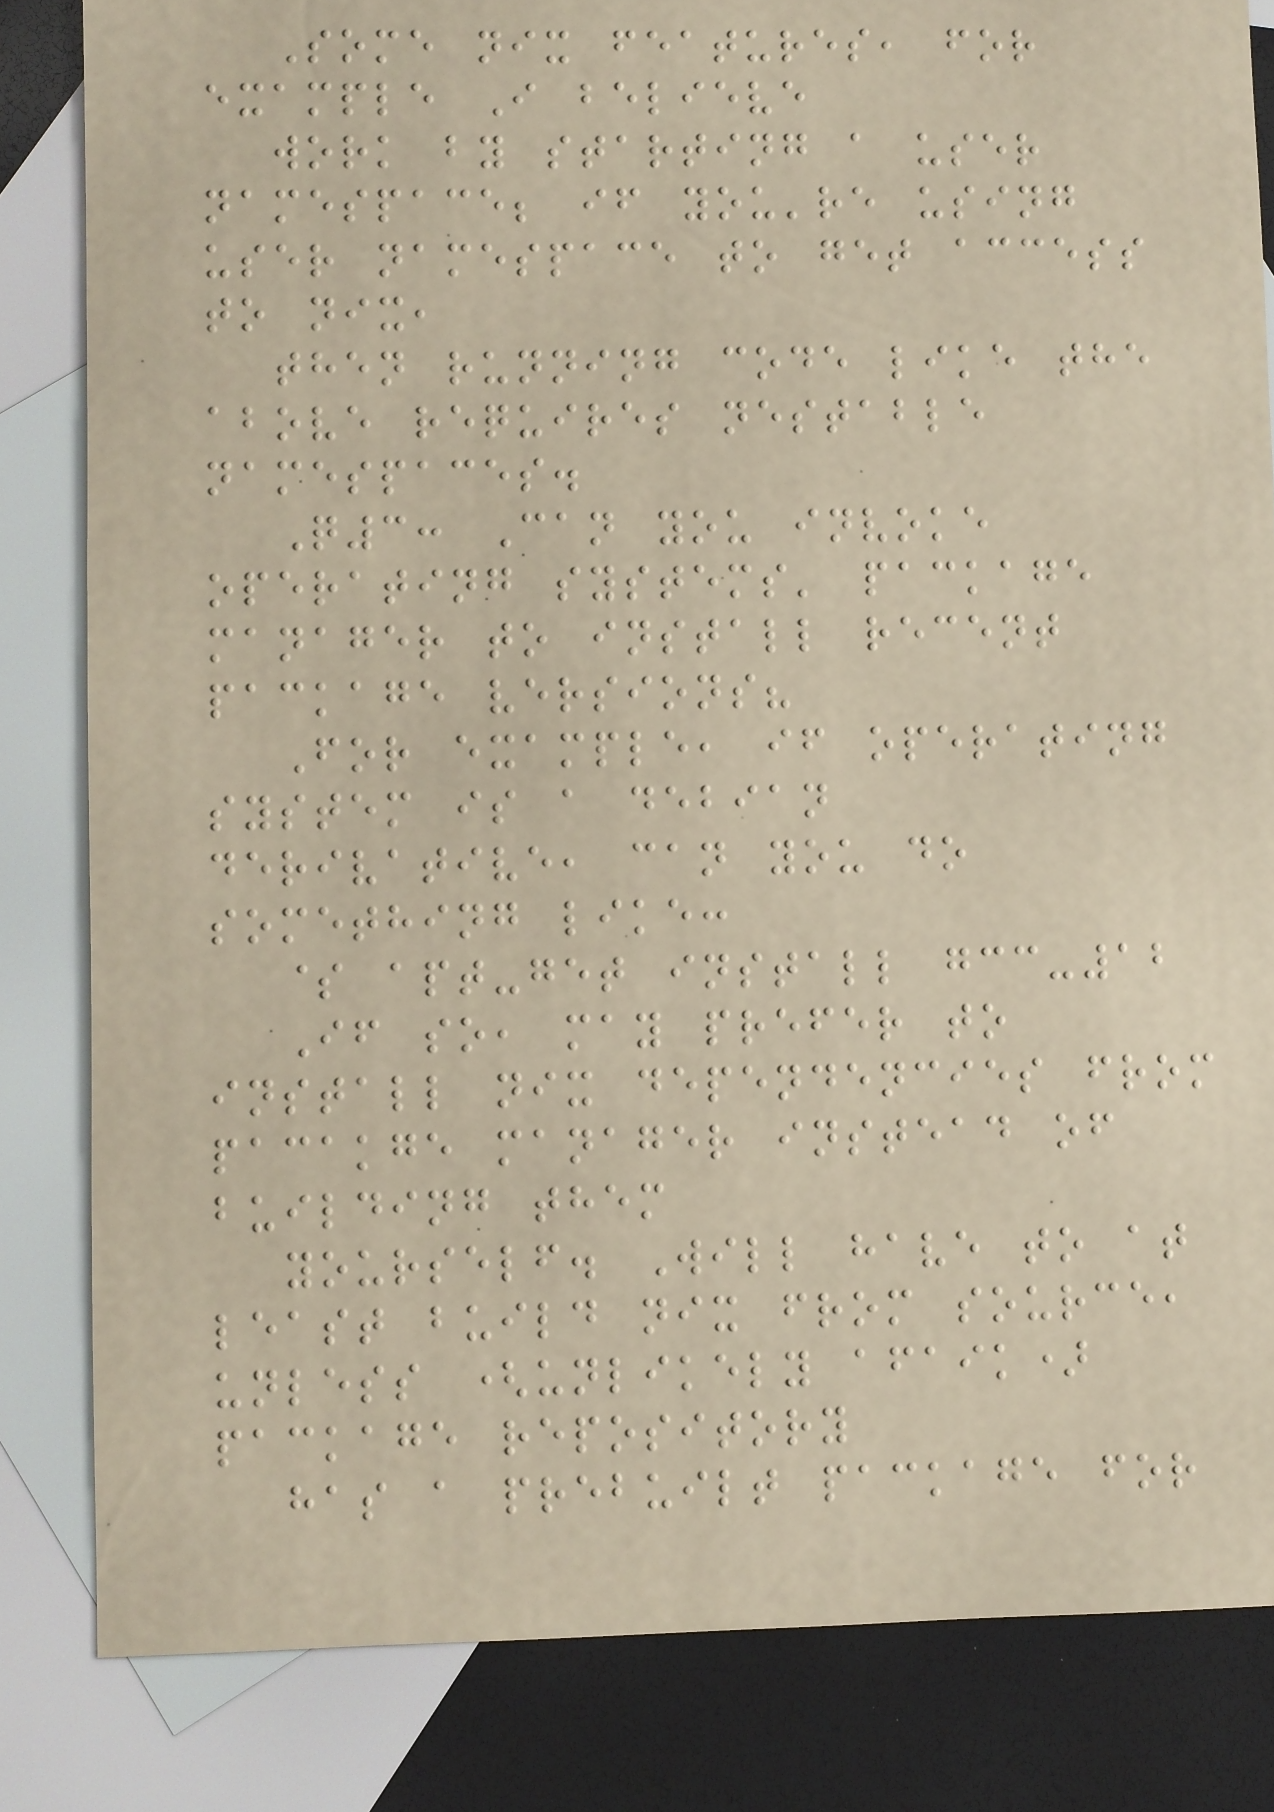Some nix features, for
example I believe
work by starting a user
namespace; if you're using
user namespace to get access
to nix,
then running code like the
above requires nestable
namespaces.
Q3: Can you invoke
operating systems' package
manager to install recent
package versions?
For example, if operating
system is a debian
derivative, can you do
something like:
$ apt-get install gcc-12
If so, may prefer to
install nix dependencies from
pacakge manager instead of
building them
yourself. Will have to at
least build nix from source,
unless (unlikely afaik)
package repository
has a prebuilt package for
